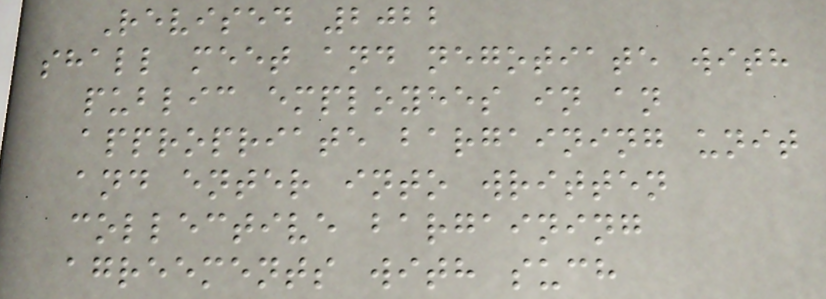Revised 2022
shall meet and negotiate with
public employees in an
appropriate bargaining unit
and enter into written
collective bargaining
agreements with such
